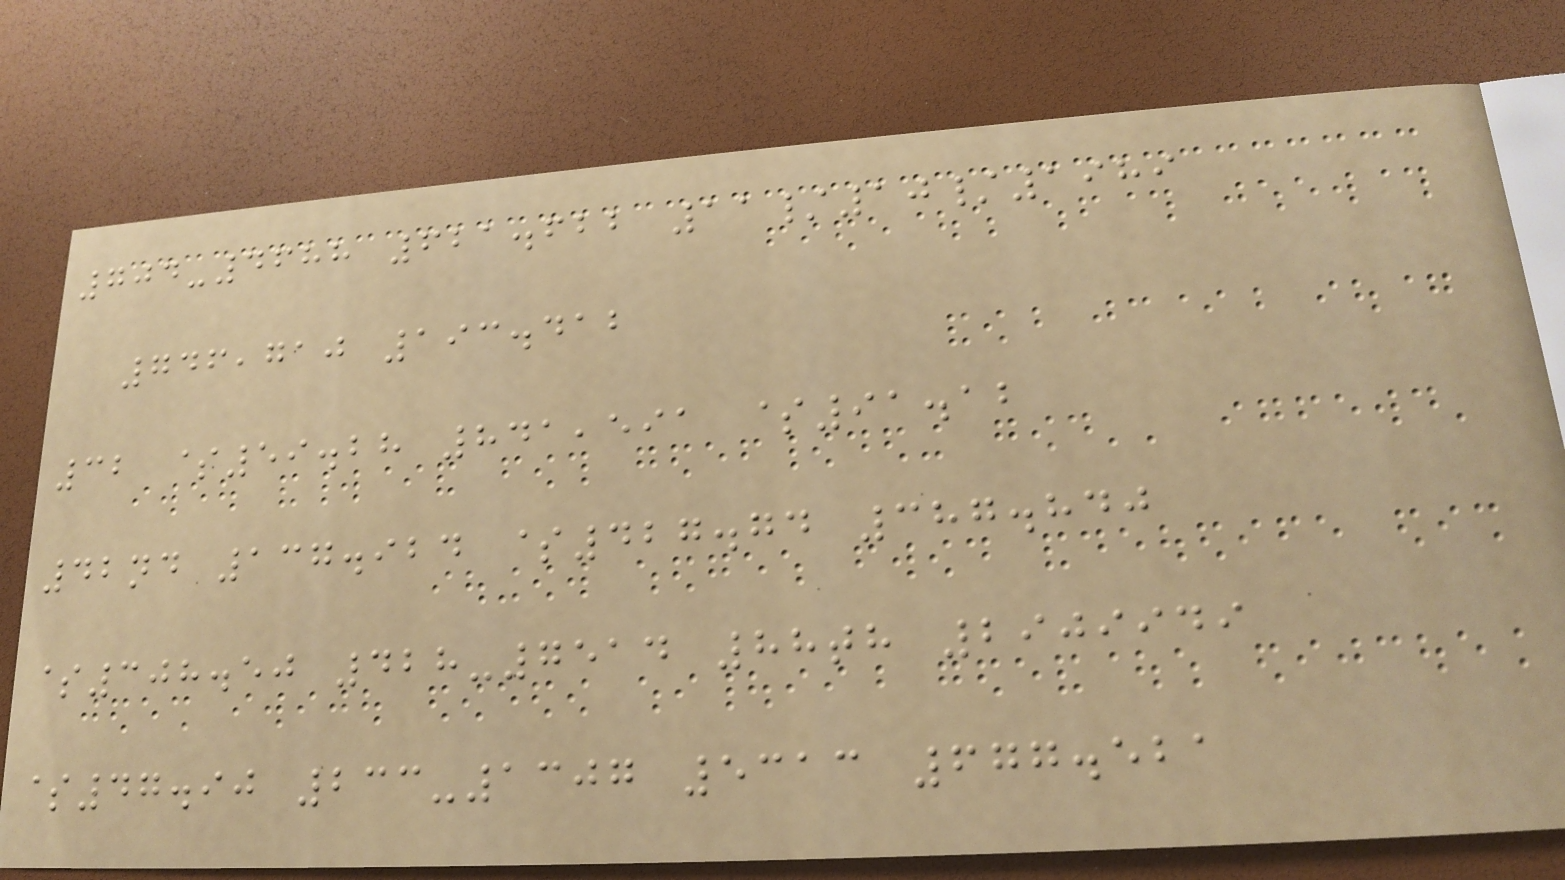704-4688 621.622 11/10/1989
746,710 193.412
32 $59.28 841,591 $91.12
42nd 137.924 $427.74 387.840
$308.50 428-7514 88th 2909949
$47.90 233-1307 5313 677.521
